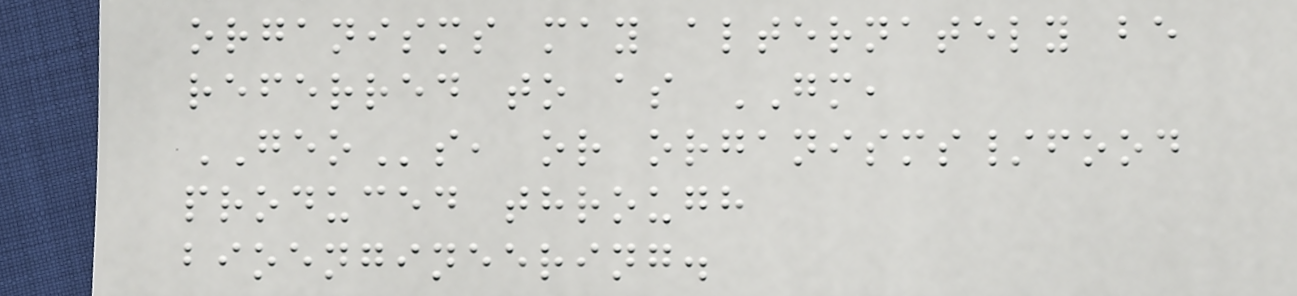organisms may alternately be
referred to as GM,
GEOs, or organisms/food
produced through
bioengineering.
